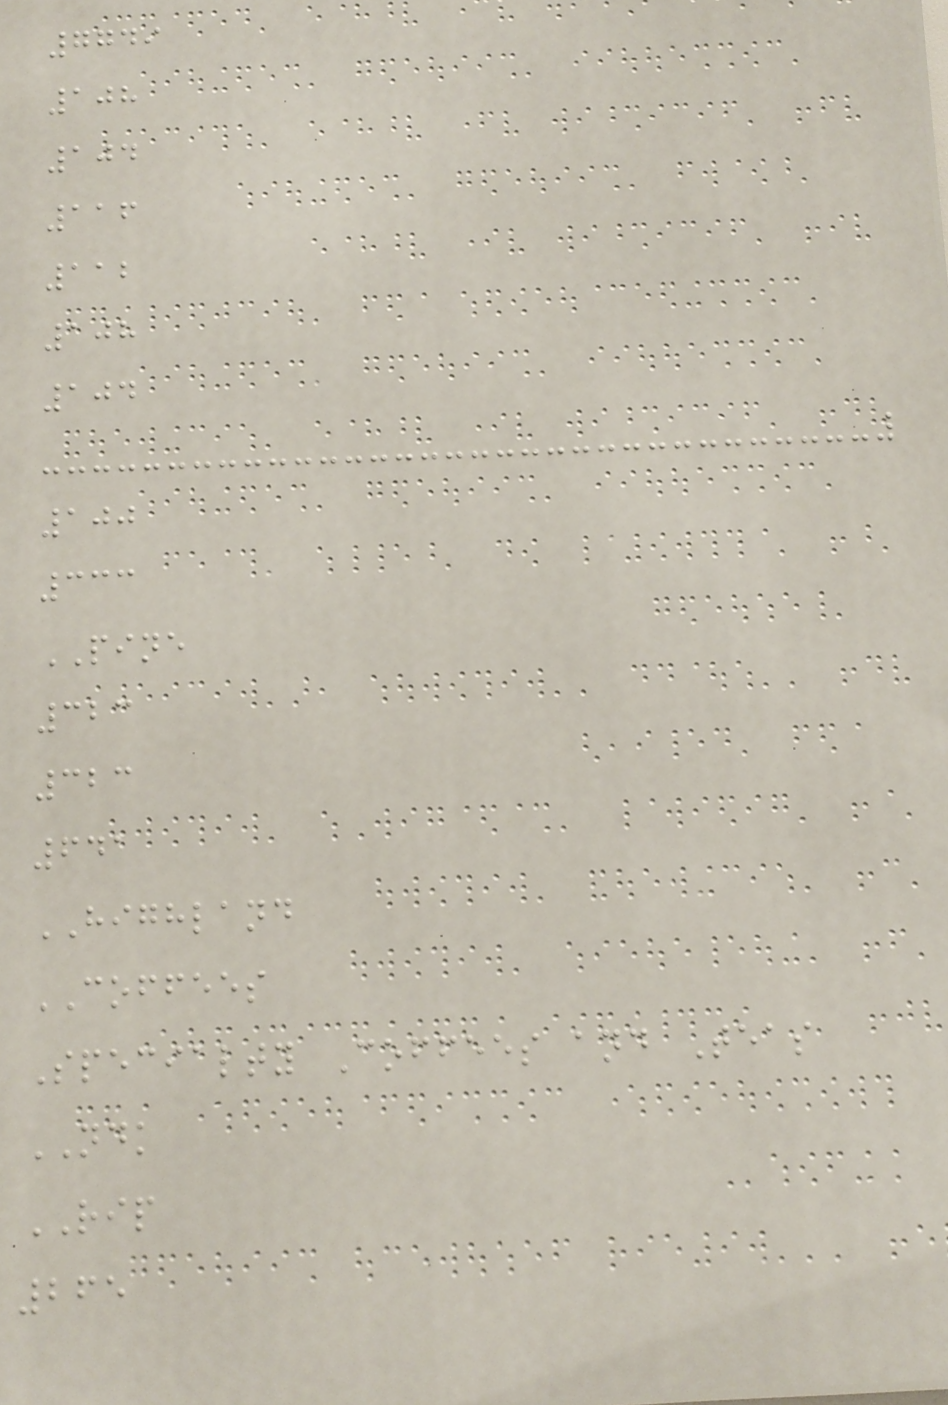7749
108
104
116
112
108
104
100
333
PINE
323
323
641
HIGHLAND
COFFEES
Specialty Coffees and Teas
NDK
RIP
265
